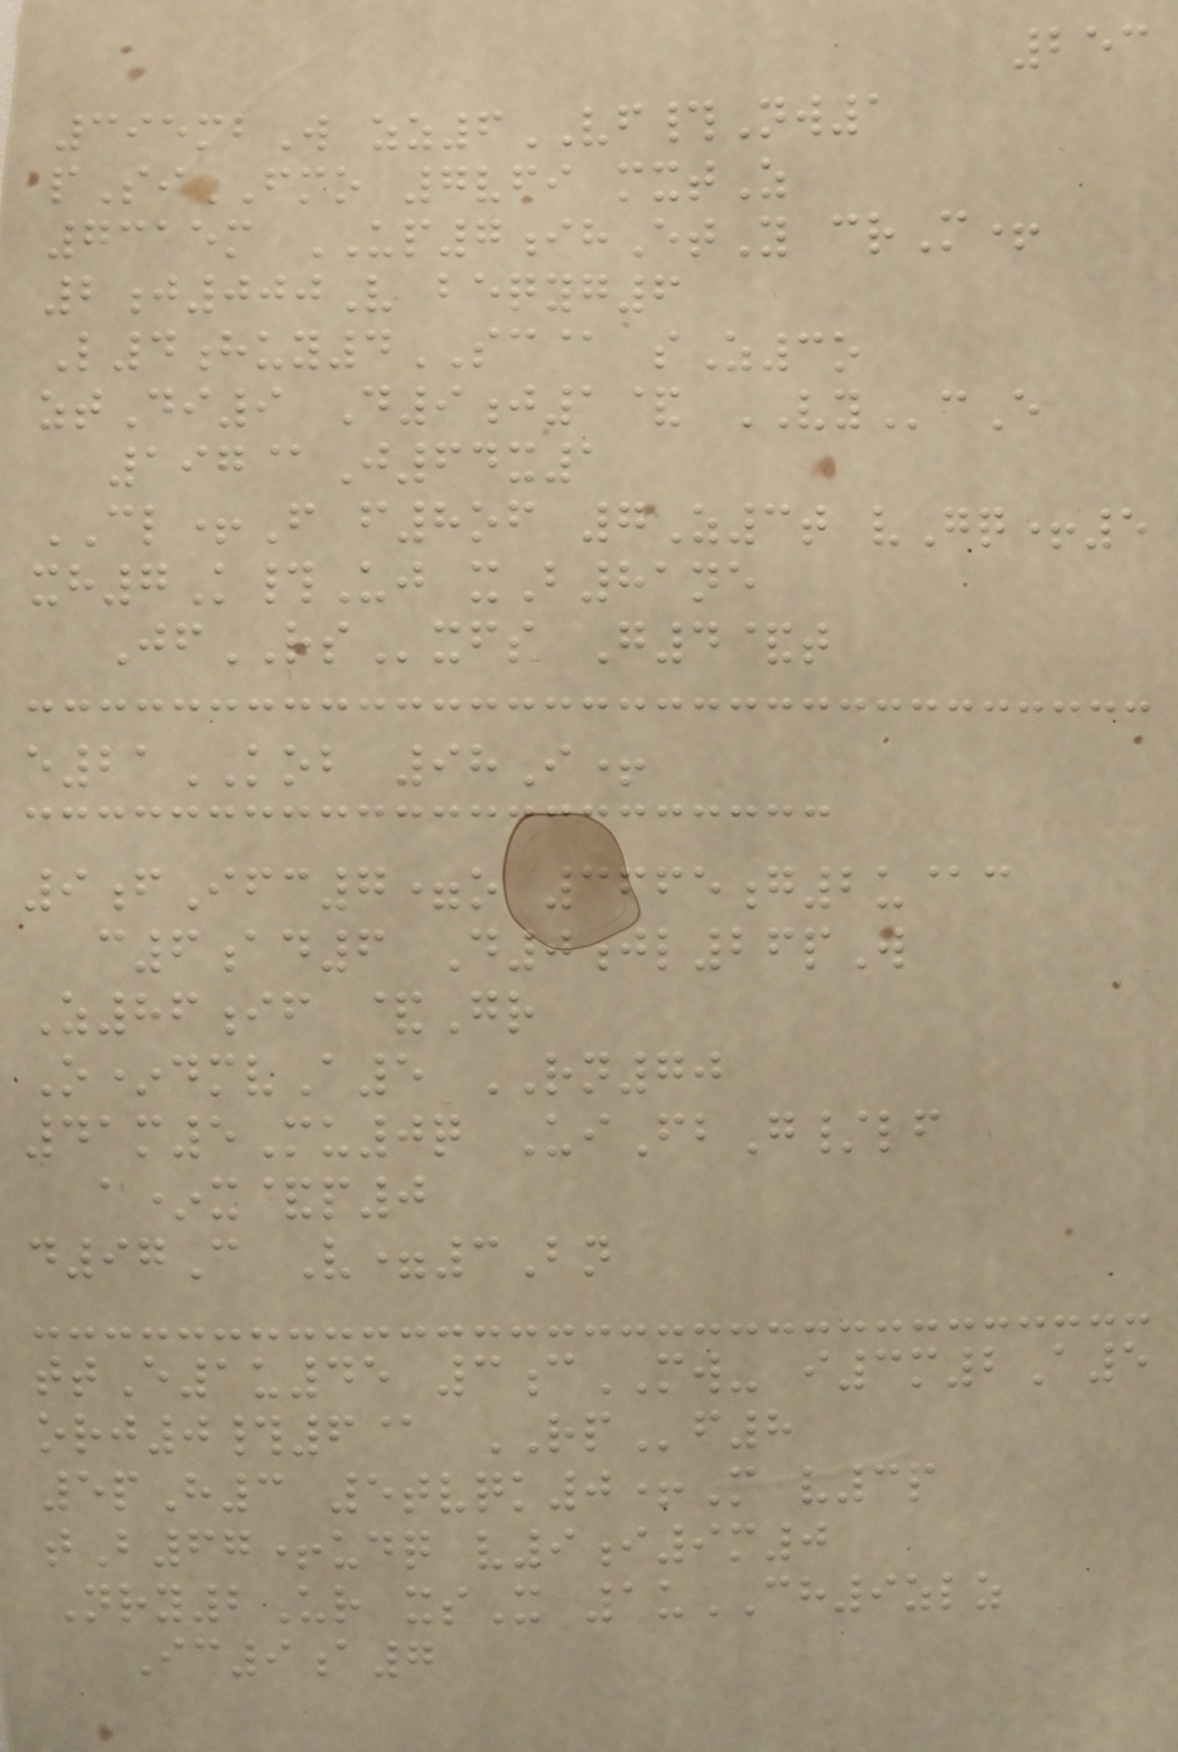253
395mbW zz6VF#Nw1
pSiFMO 7vfi mxtZ
7315m UP7ihEtY crM+
2j000V beqyg6
L4huy4SC@ sZ3o
ztDi9 D9j1& VYcE
197@J64x1
CL+F f8of 7Z3t vGq+5
xh7K#Uj xB81ne
JfRSxfs G4&t
e21KOB 98I+
9fIfc7=o 3665g2u@c
c6ad6 D0jl26pW
Z86if &Gr
O*dmvA5 RN70
41m5Mu0q UiFbG/lf
a*x&p0
d97C V=3Bn
ttE1u45 3cMW- i3m2A5
orj0#6@ RPf8
5pH3 5tvqk0+M v3p
tB67+udq v9i9m0
Nry2Ur xsX 1uCH9zlz
Ic9a7
